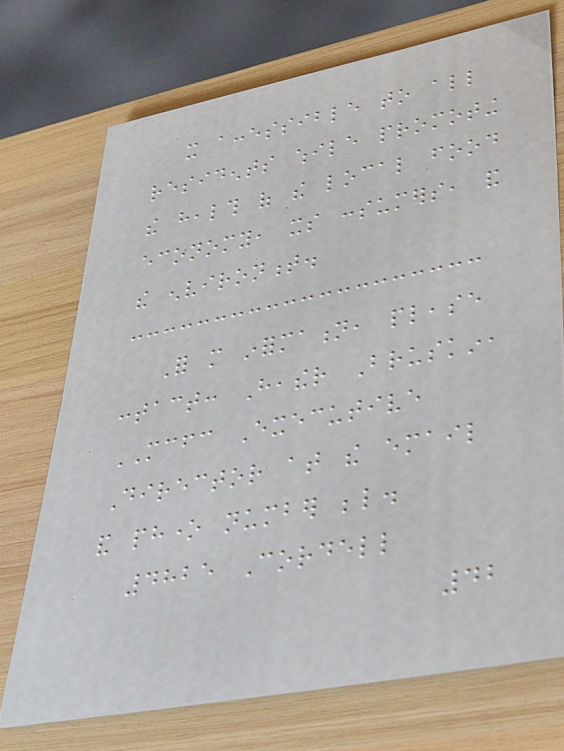it accessible to all
residents while promoting
the health of the local food
economy, its consumers, and
the environment.
For more information, please
contact: Heather Bruskin,
MCFC Executive
Director at the email
and phone number below.
4825 Cordell
42
